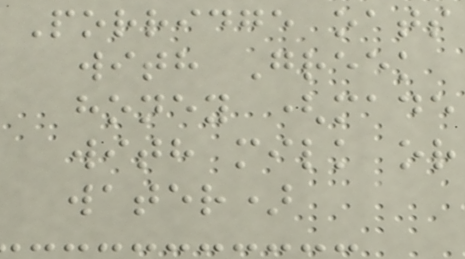Porridge oats
with Greek
honey (made
with milk or
water)
